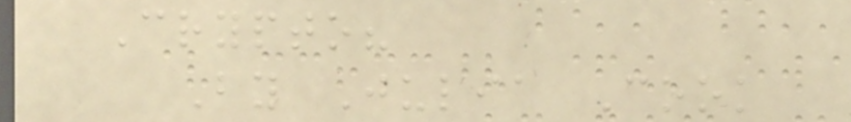Crypto?
By Julia Cook
